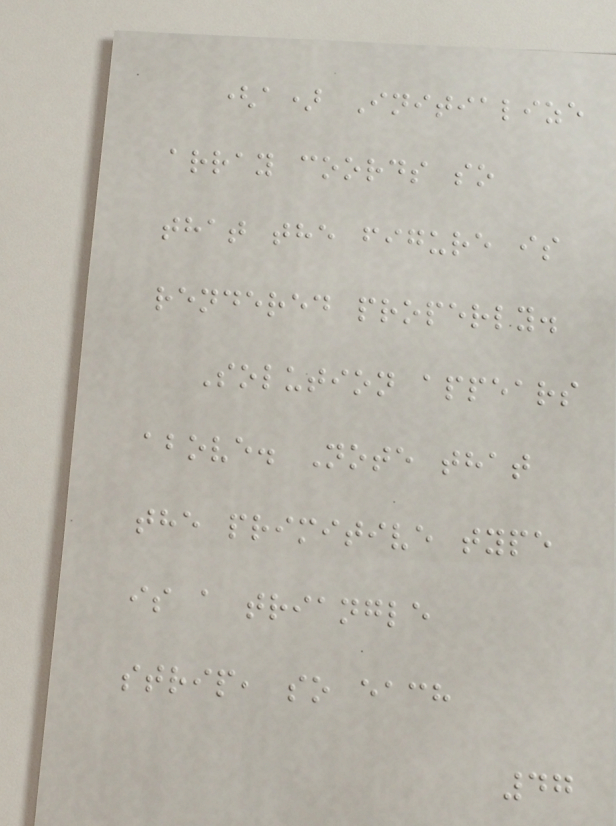(a) Initialize
array coords so
that the figure is
rendered properly.
Solution appears
above. Note that
the primitive type
is a triangle
strip, so each
47
